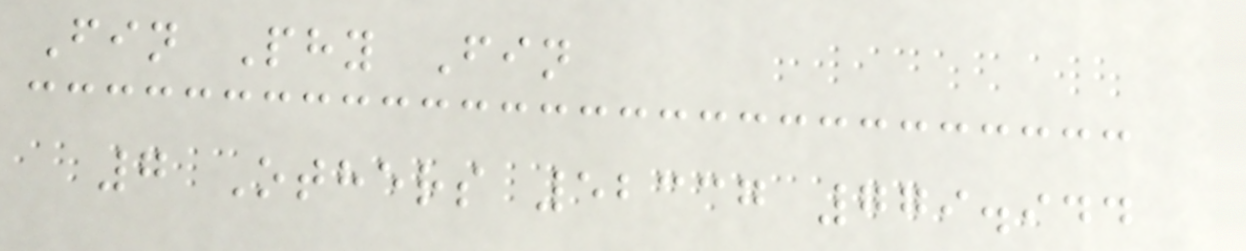Fin Phy Fin
7 Others 52337 779.944
